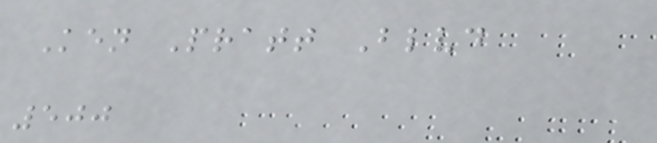Ken Pratt Blvd
500
